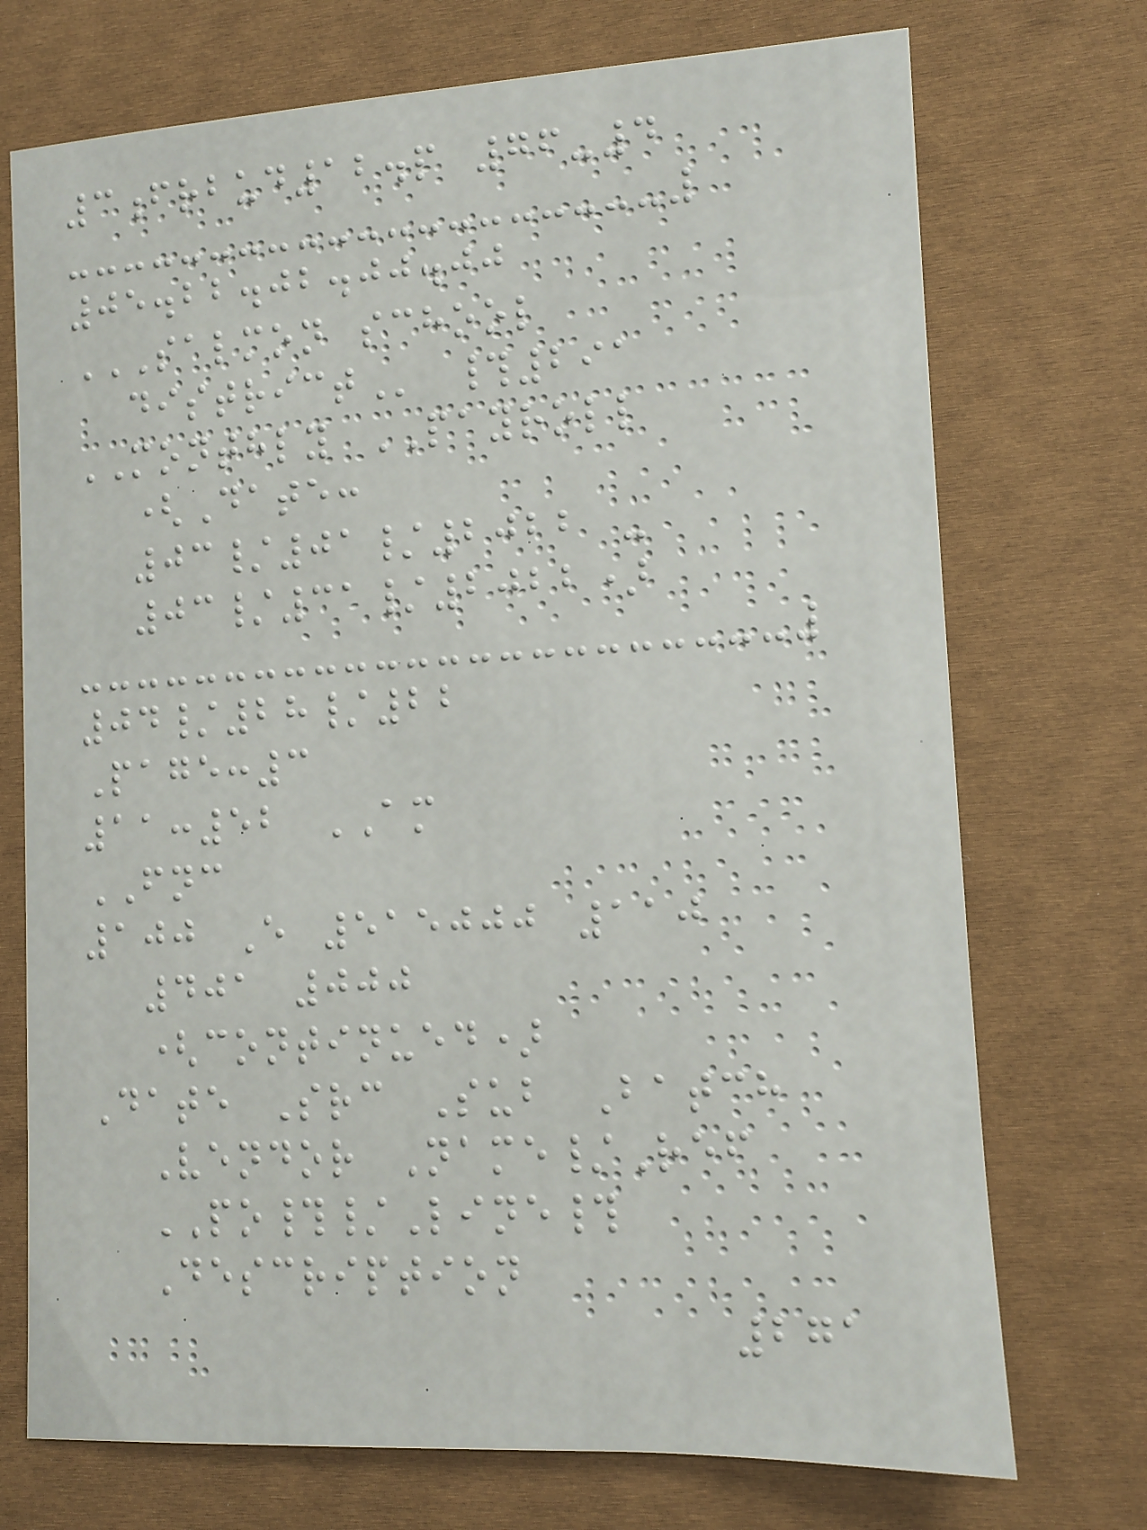3frbud12.p 76-4
05.22.02.00.00
SALMON SCHOOL
DISTRICT #291
MONTHLY PAYROLL
(Date:
03/01/2022 -
03/31/2022)
04/28/22
Page:3
11:52 AM
FNC
100 E 515000 110
401 000
(continued)
Date Src Sub Batch
Vendor Name/Ref
PO#/Line#
Description
271
